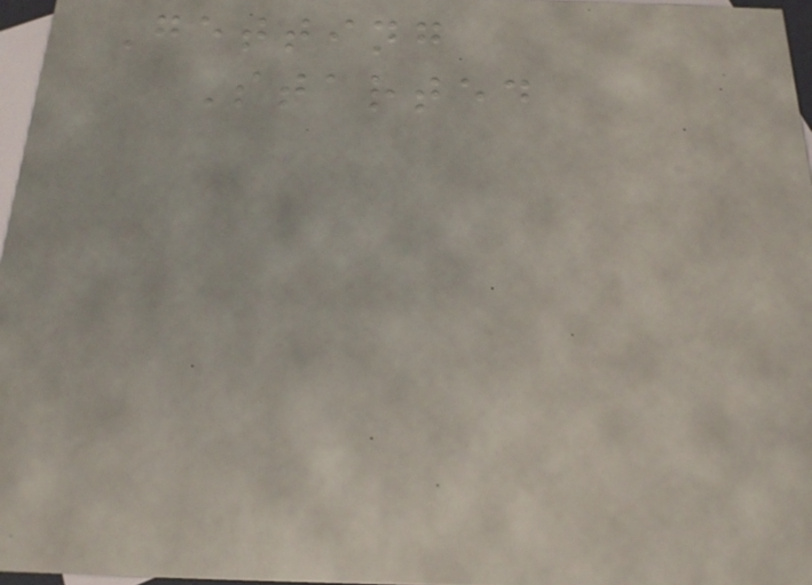Getting
Started
